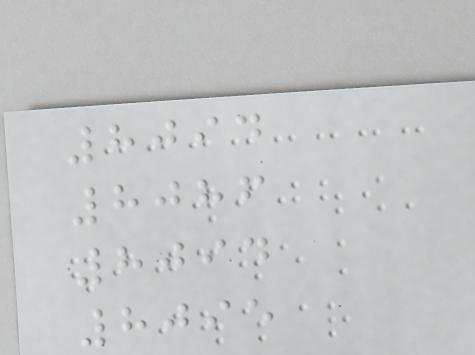8094
8086
8094
8095
